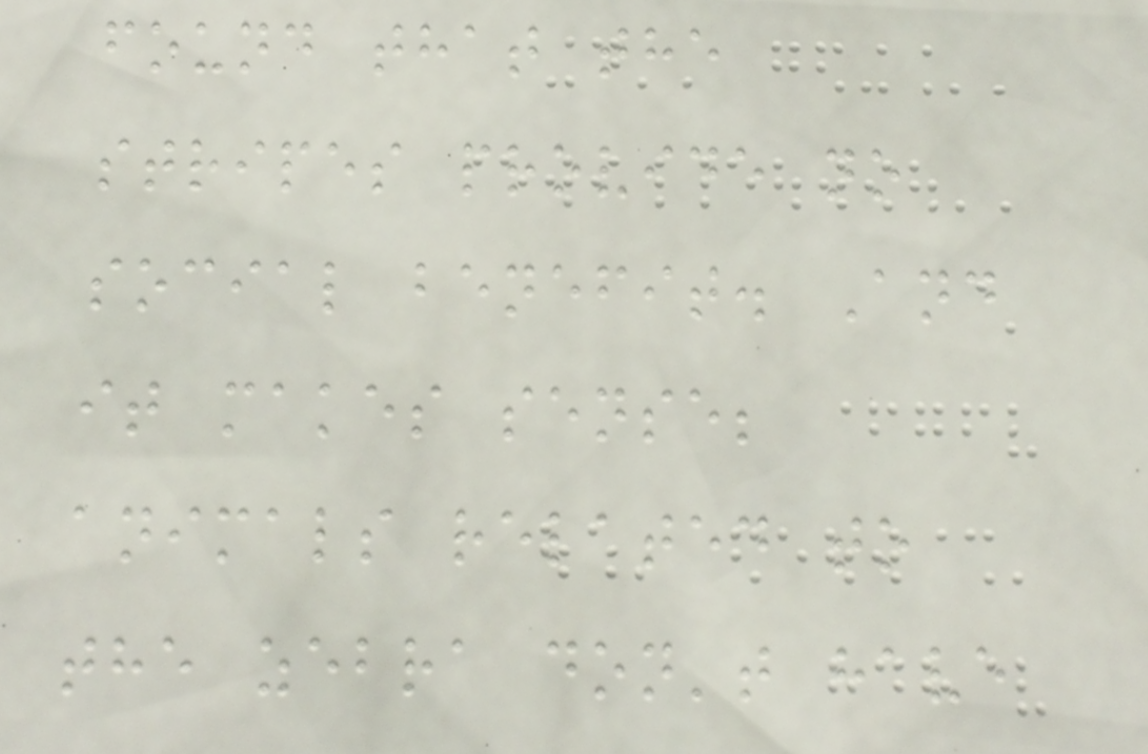found that the
stripes provide no
social benefit. And
it makes sense;
animals related to
the zebra don't have
